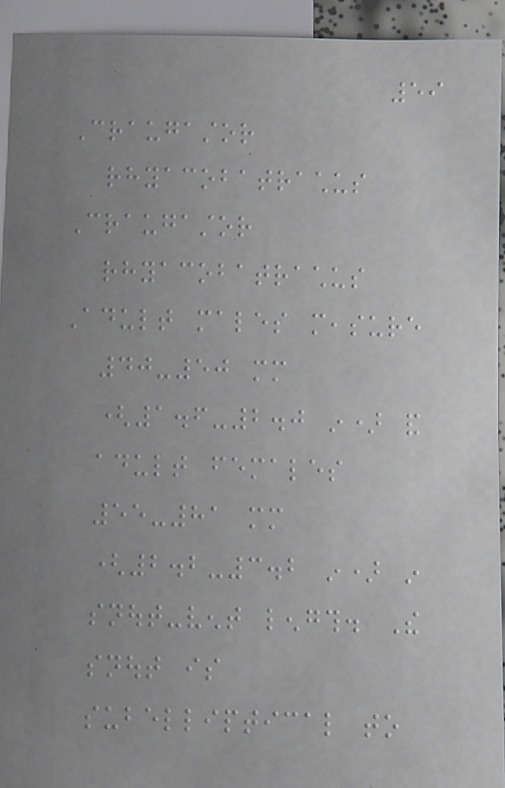59
Craugastor
rhyacobatrachus
Craugastor
rhyacobatrachus
Adult males measure
40-50 mm
(1.6-2.0 in) and
adult females
55-81 mm
(2.2-3.2 in) in
snout-vent length. The
snout is
subelliptical to
